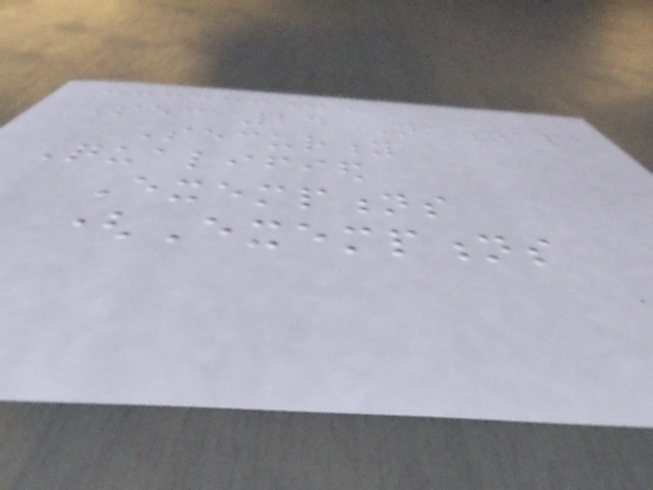Sec 24 National
Security
Qualified
Exemptions
(Exemptions
